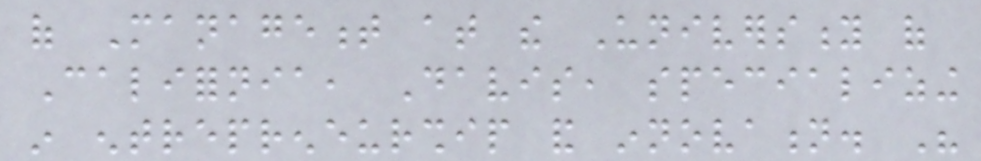of Management at the University of
California, Davis, specializing
in entrepreneurship and innovation. His
